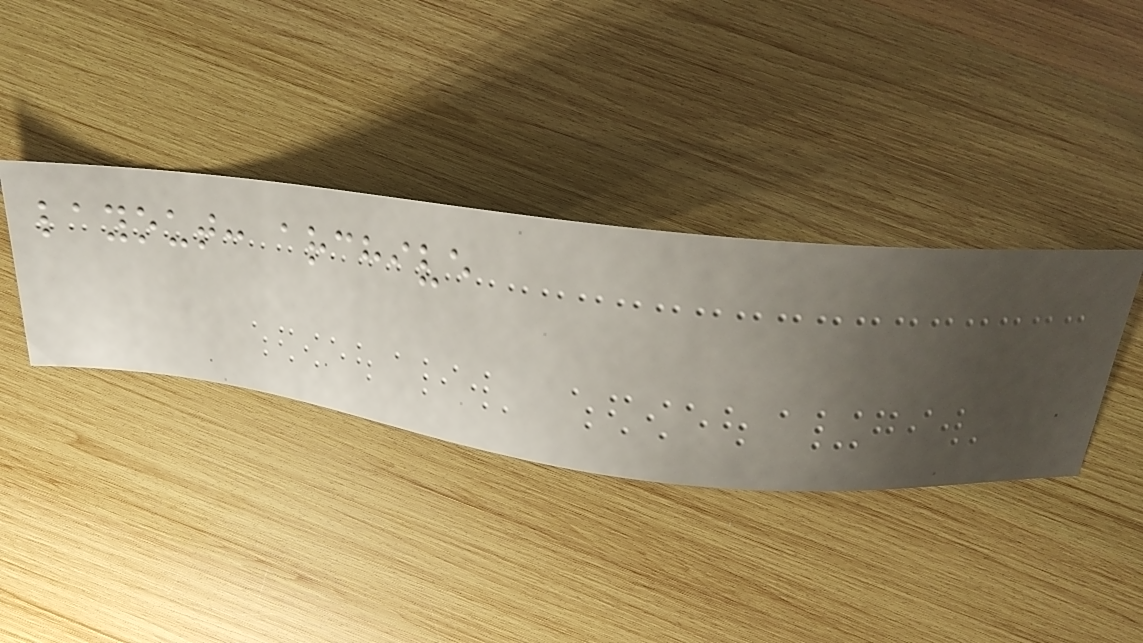layout: archive
